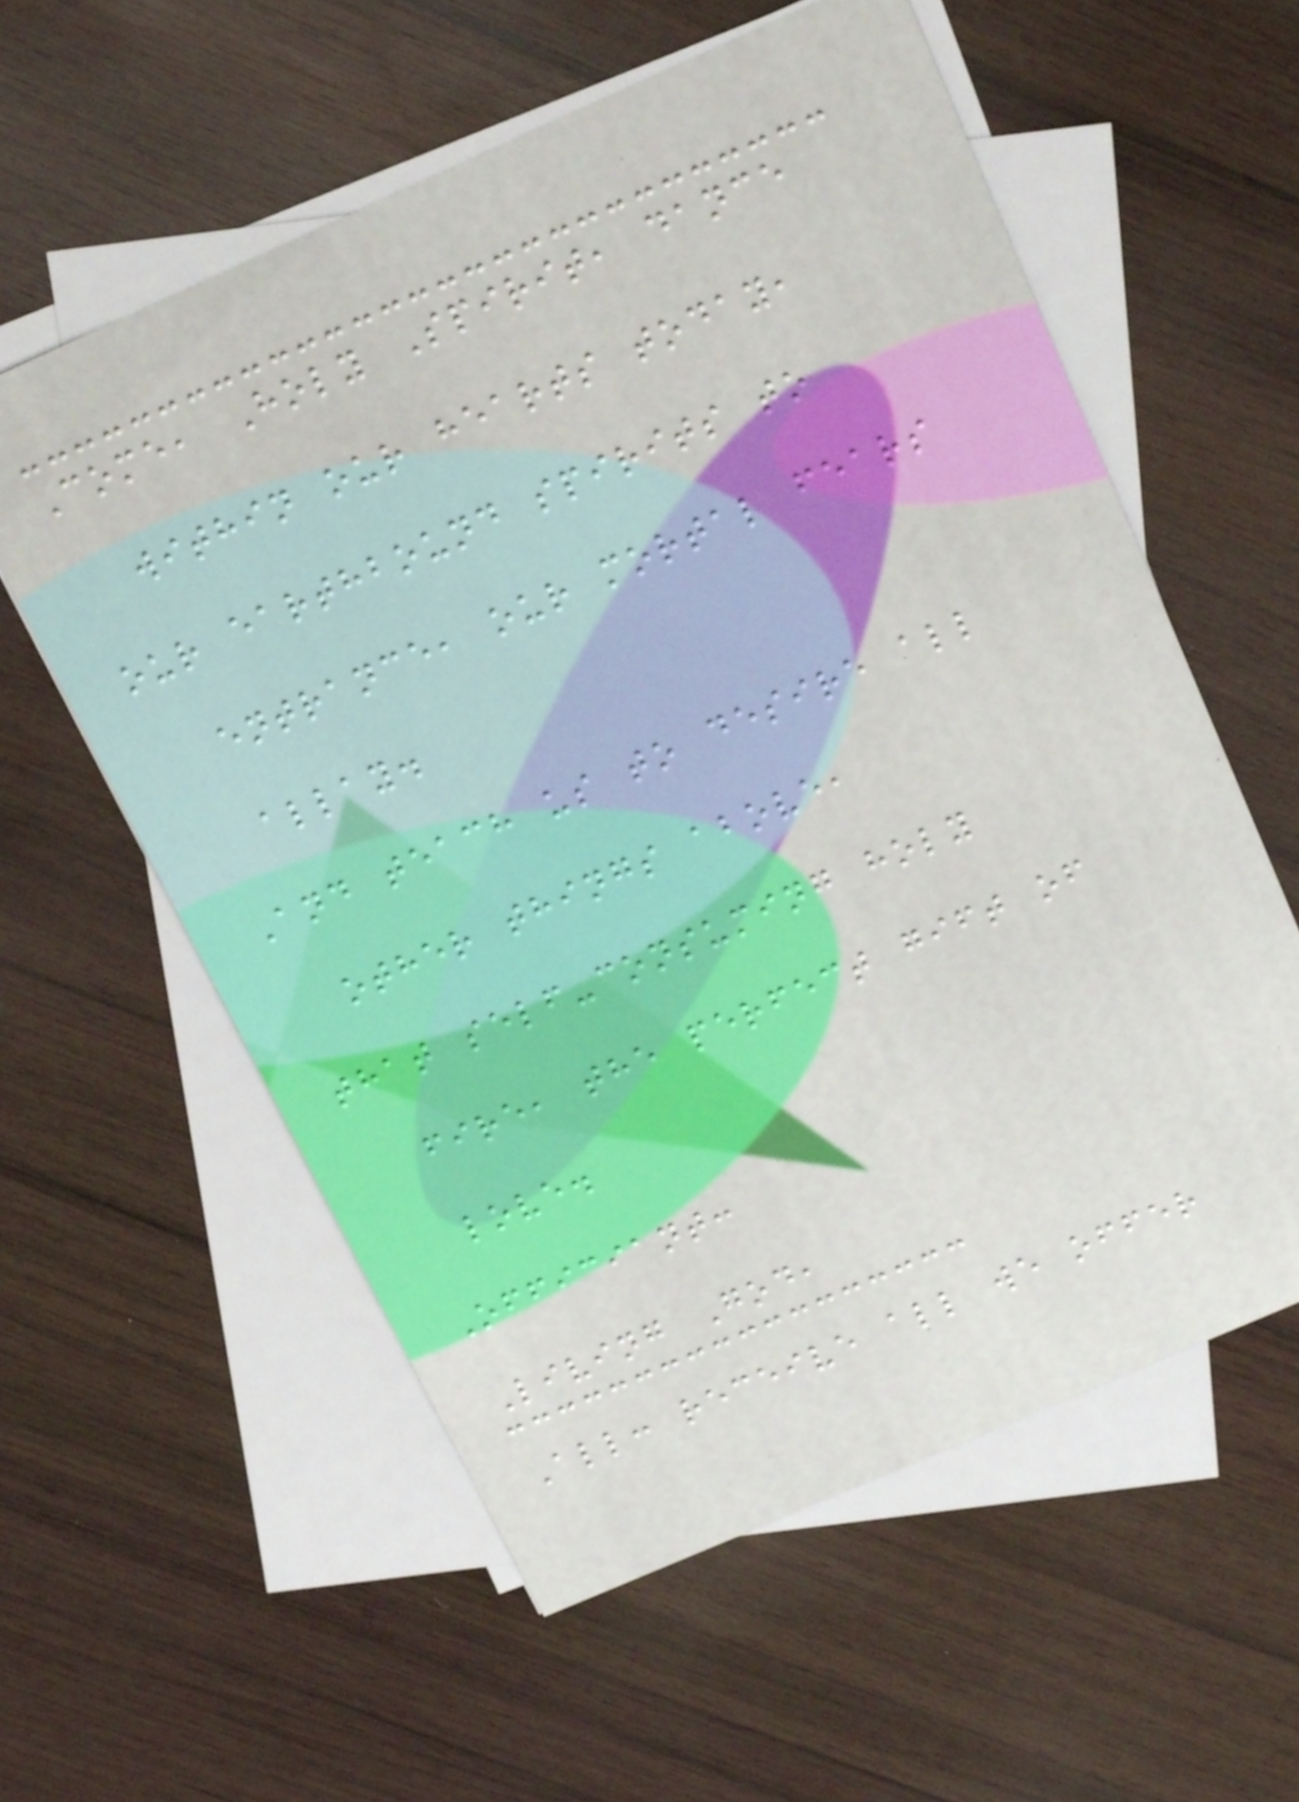Come, Holy Spirit, dance
within our hearts today,
our earthbound spirits to
entrance, our mortal fears
allay.
And teach us to desire all
other things above,
that self-consuming holy
fire, the perfect gift of
love.
Officiant:
Living God,
All: receive all we offer
